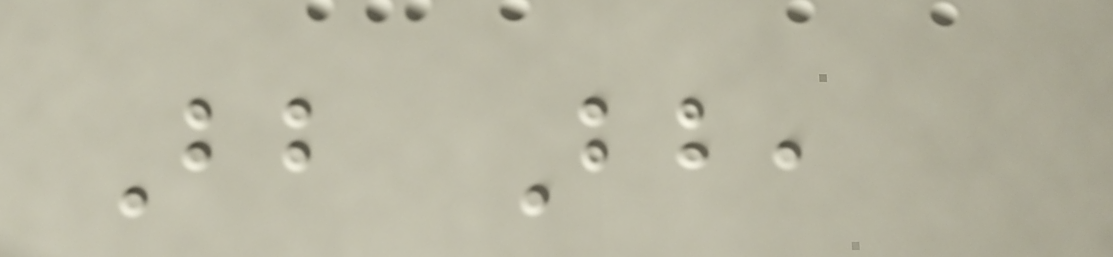Bb Bb,
